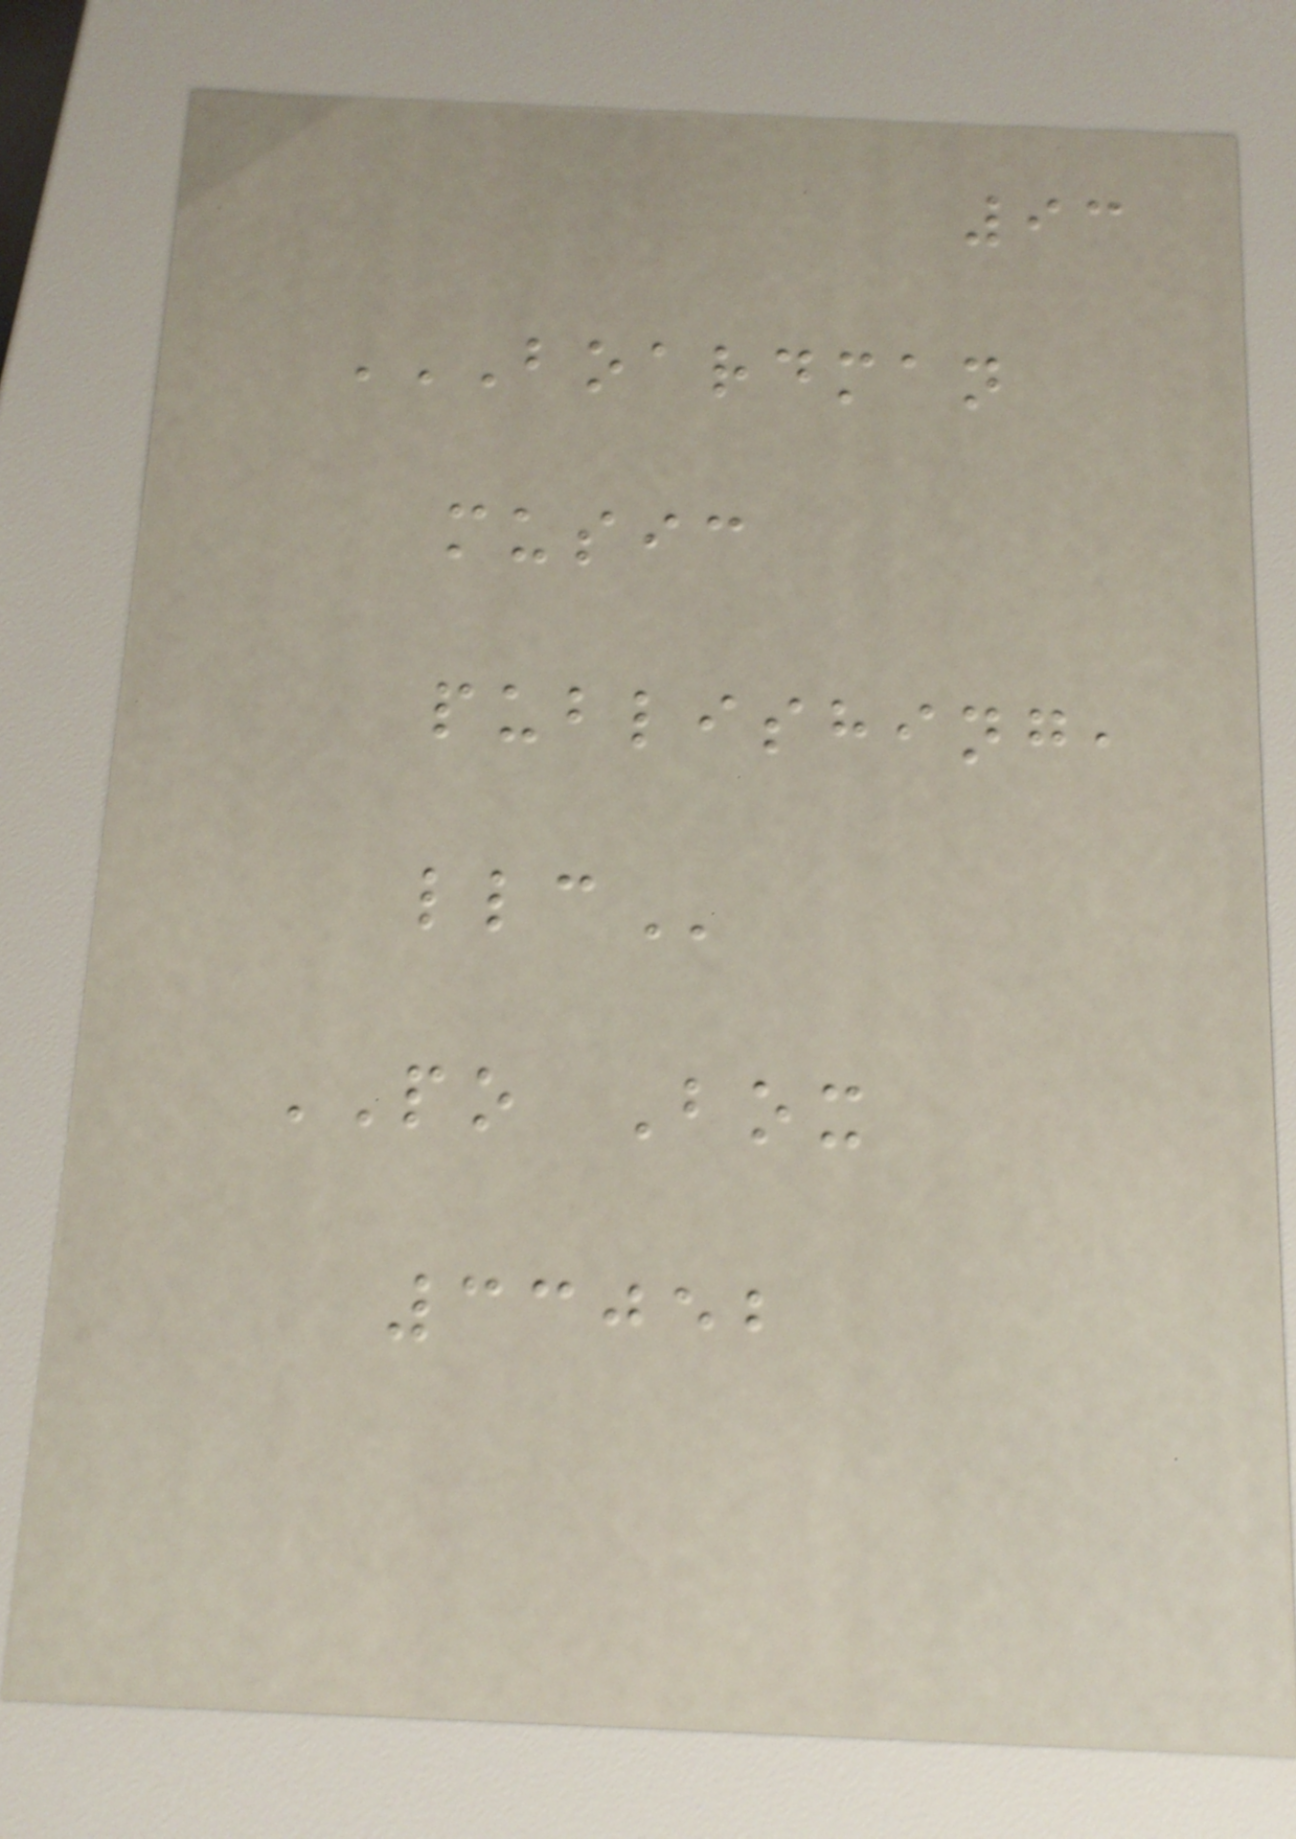93
BOARDMAN
MUSIC
PUBLISHING,
LLC
PO Box
33052
